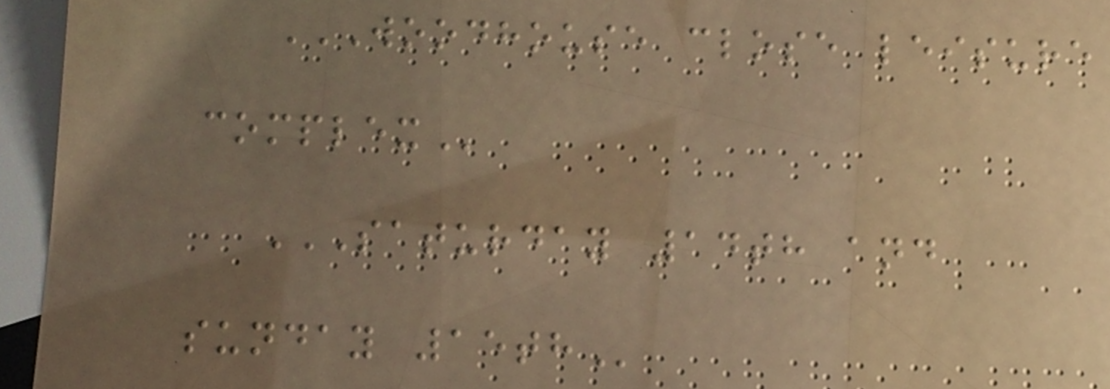WOODHOUSE CLOSE LEISURE
COMPLEX
SATURDAY 14TH AND
SUNDAY 15TH
